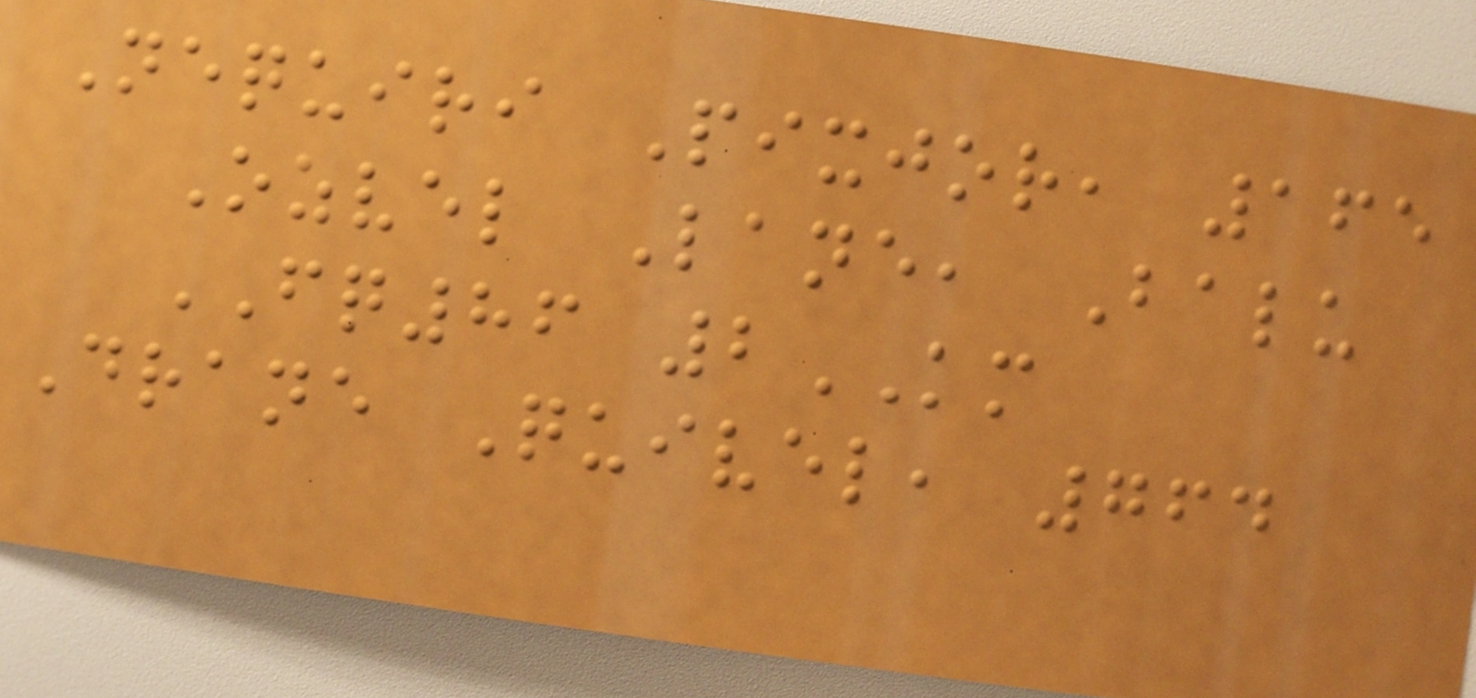Nequiri Pixjor, 165
Ozvel Lane, Balu
FQ86 2KM
Drane Quivel, 764
